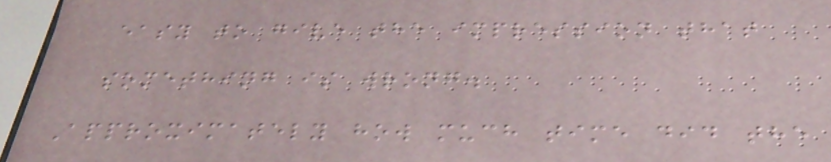easy to give the impression that
something is wrong.
Approximately how much time did the
